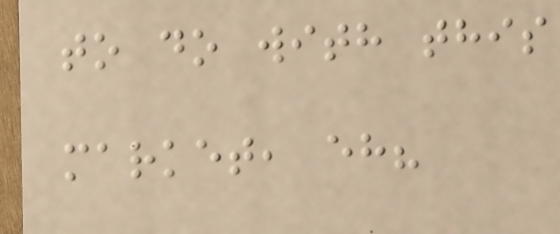to do with this
market, eh?
